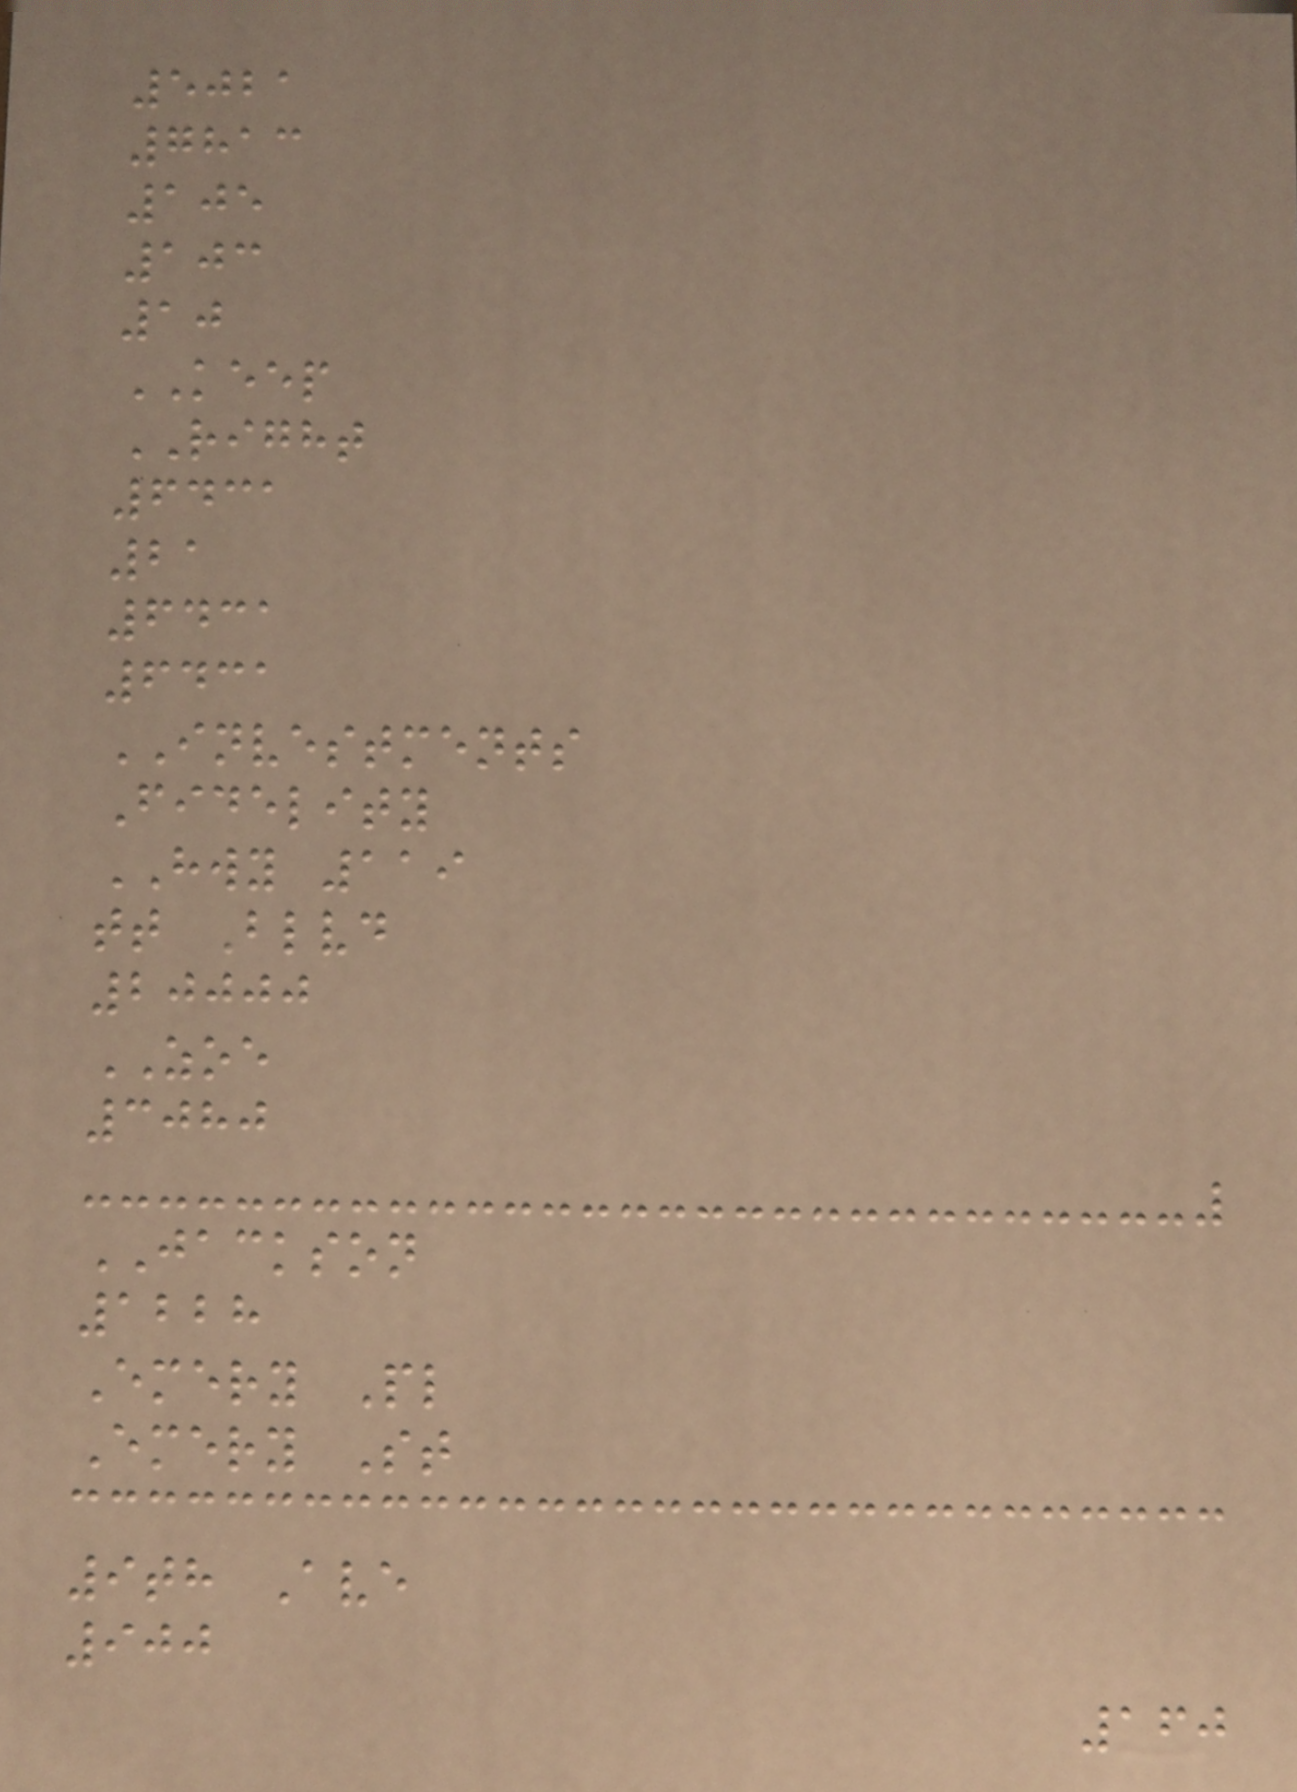5021
7813
105
103
10
KEEP
RIGHT
6431
21
6431
6431
INVESTMENTS
Fidelity
HWY 119
tt Blvd
20000
ZOE
3080
JACKSON
1228
Emery Pl
Emery St
9th Ave
900
160
